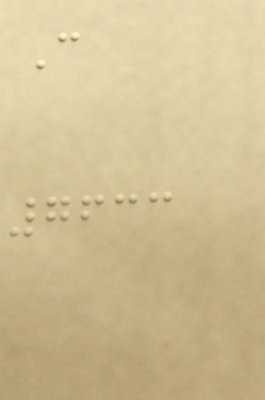C
7633
